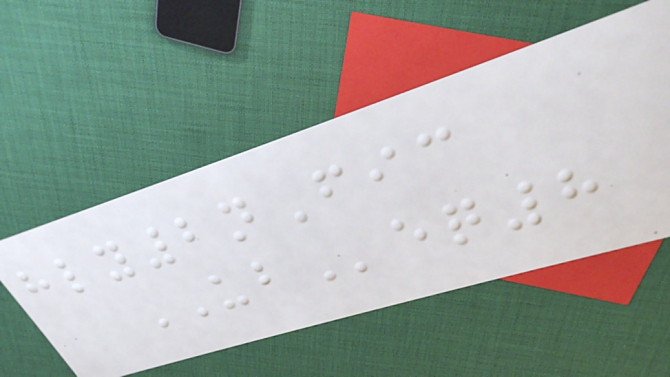hly2nFic
UBeq8
